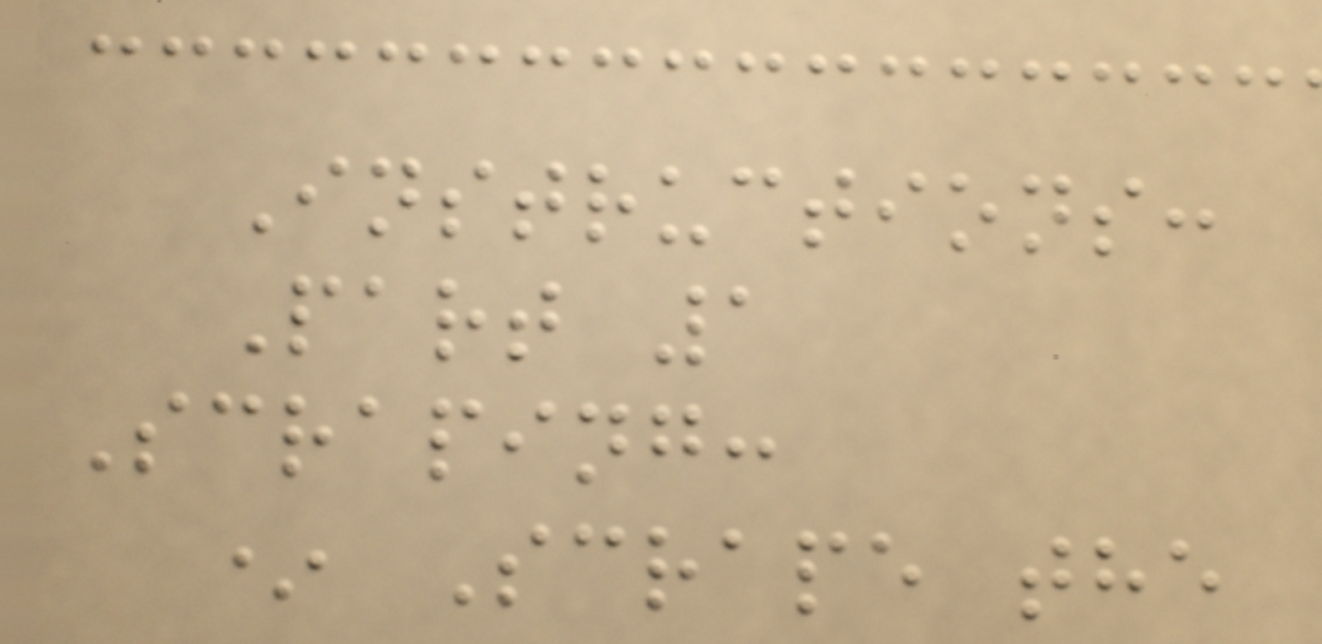Instructions:
Part 1
Scraping:
* Scrape the
